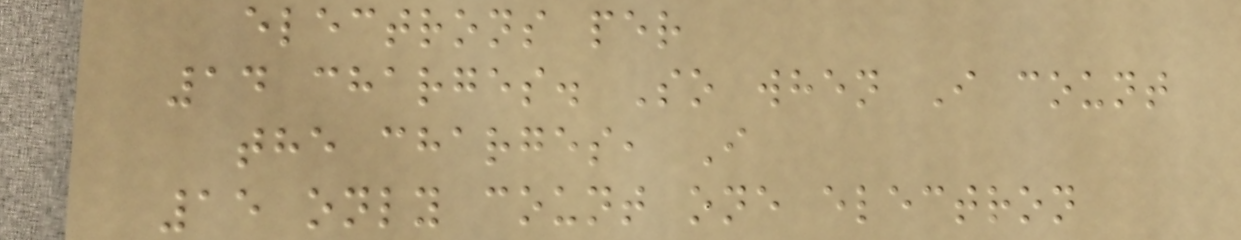electrons per
14 charges. So when I count
the charges, I
15 only count one electron
